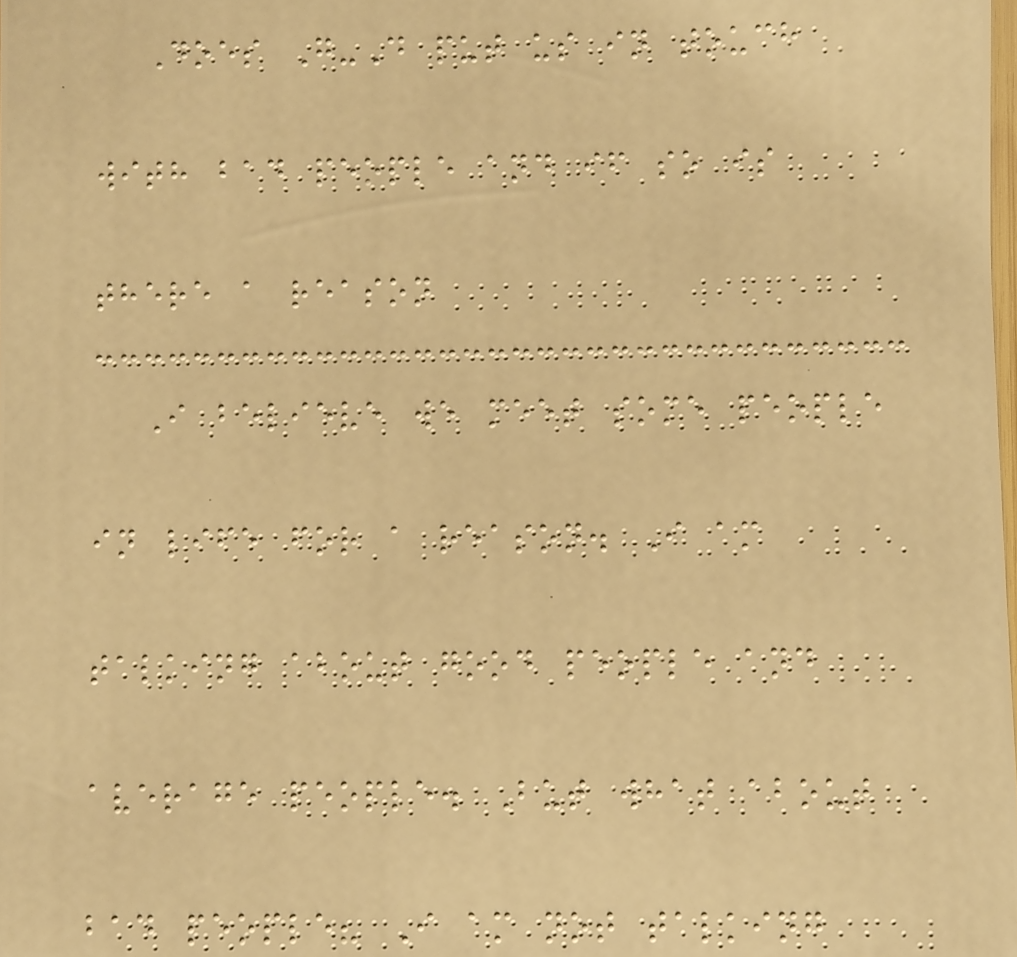Does G-D put us in touch
with bad people and if so is
there a reason
I believe we meet some people
in life for a reason. I am
talking about good people and
average people. But what about
bad people? I am not talking
